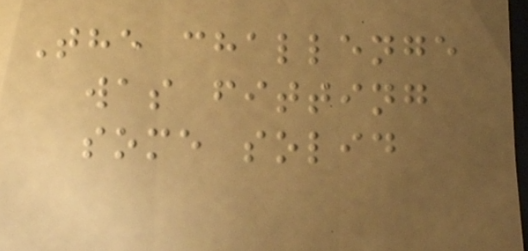The challenge
was fitting
some solid
